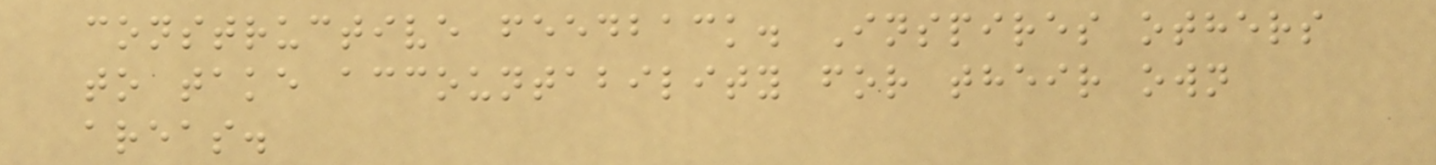constructive feedback. Inspires others
to take accountability for their own
areas.
